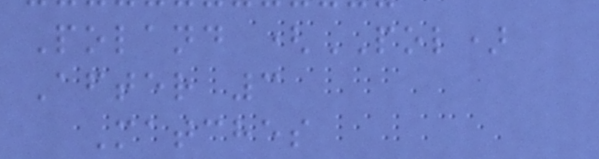Poland (POL)
After 3
Matches
